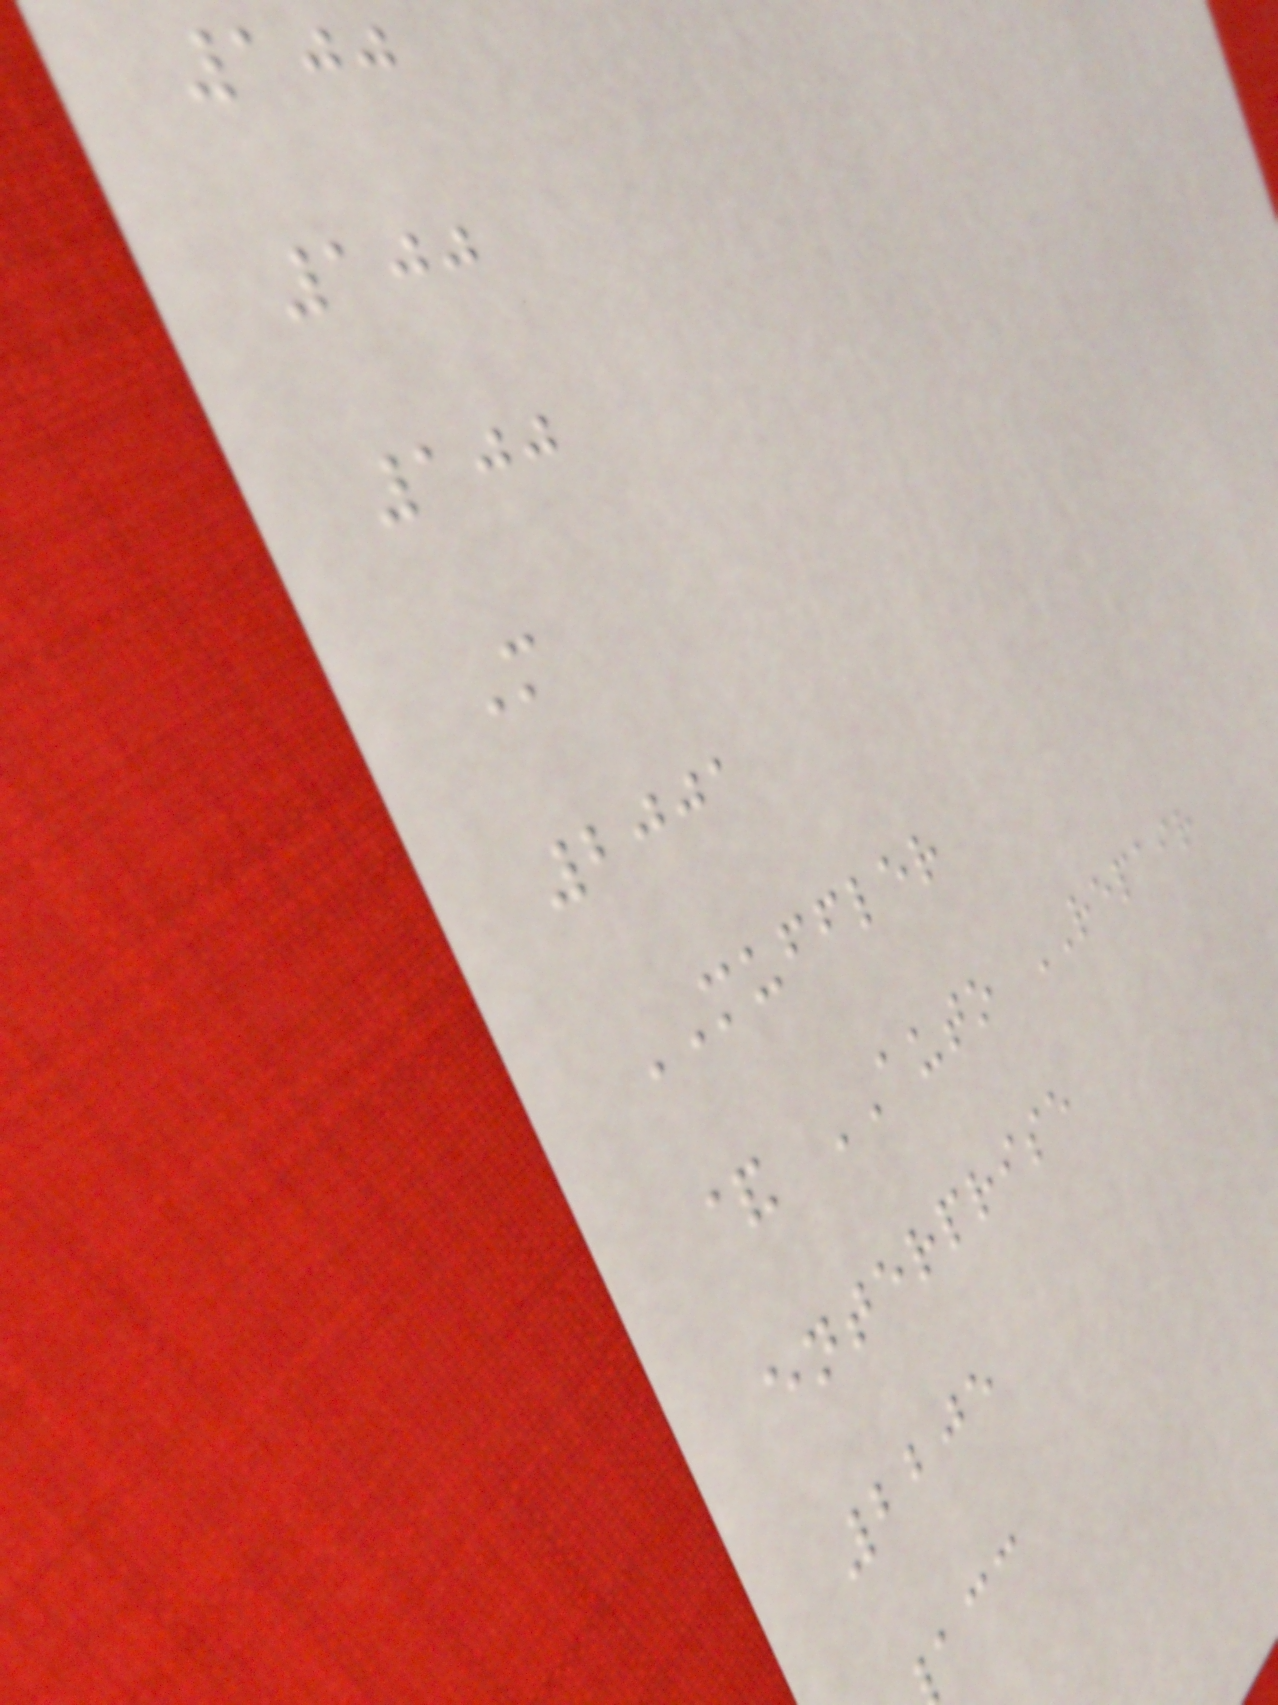100
100
100
M
2001
MUFFLER
& AUTO REPAIR
enterprise
2205
